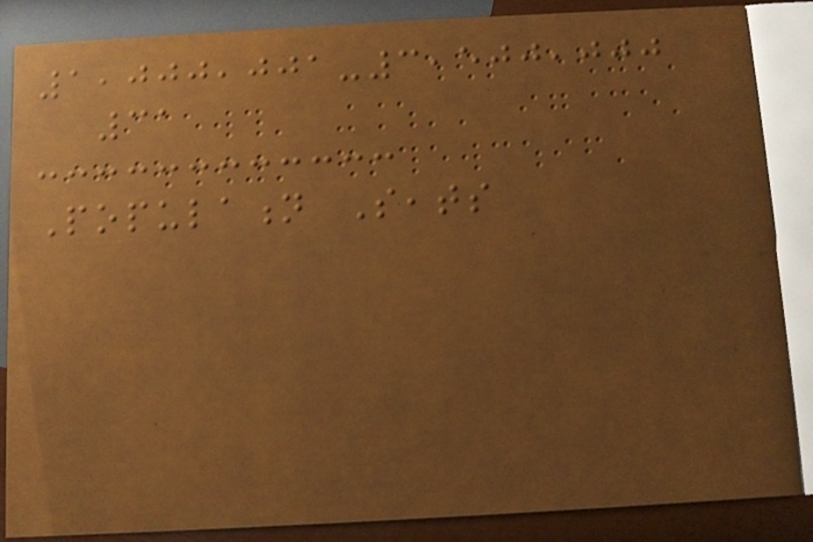1,000,001-3,500,000
31
Population Seats
